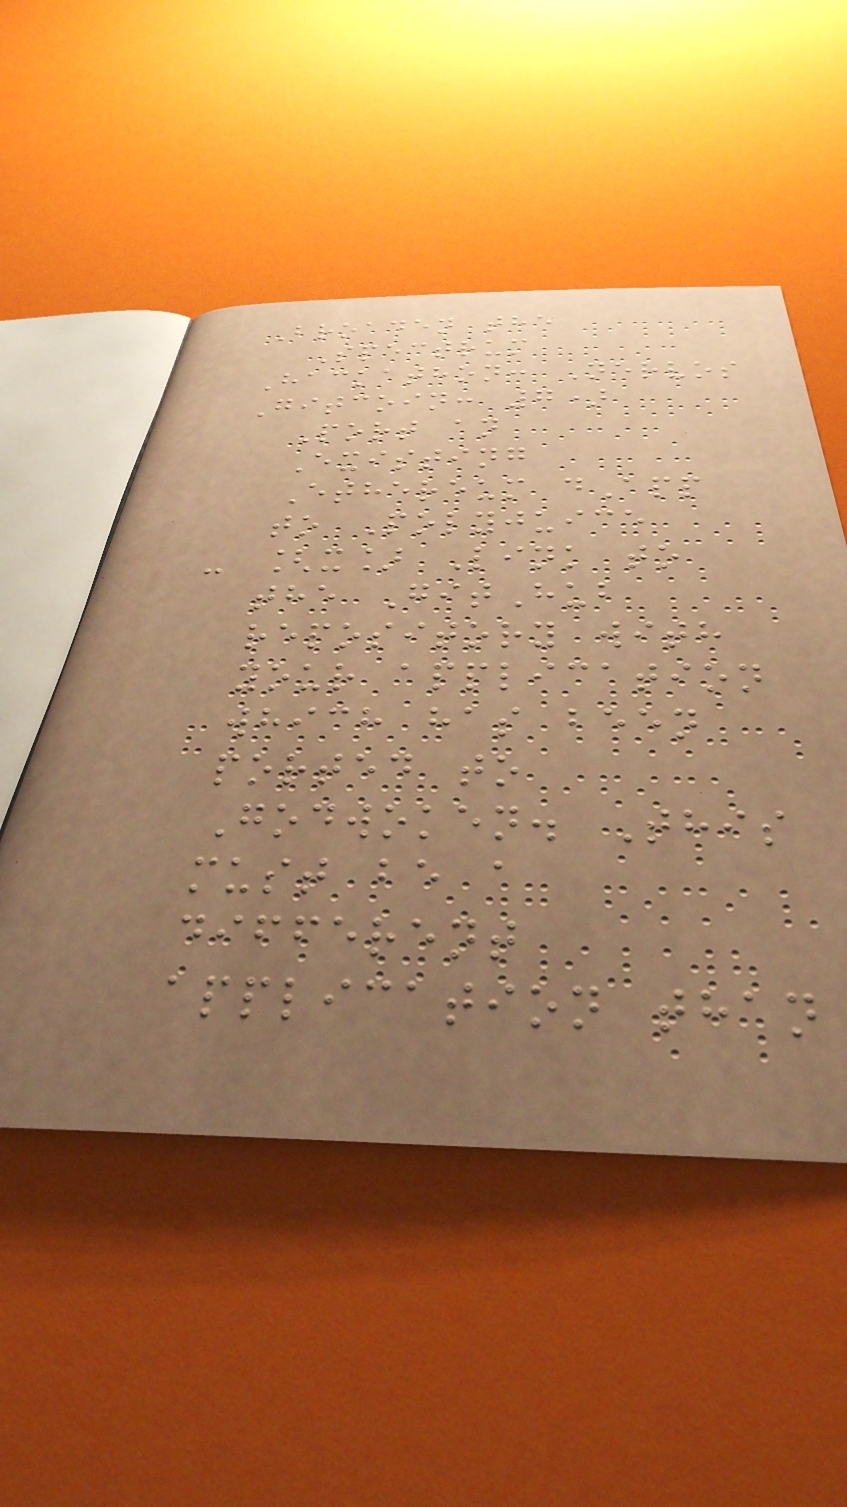Broaden the
Spectrum
Hackathon: Nervos
Gitcoin: 7)
Port an
Existing
Ethereum dApp
to Polyjuice
- [x] Link to
the GitHub
repository with
your application
which has been
ported to
Godwoken. This
must be a
different
application than
